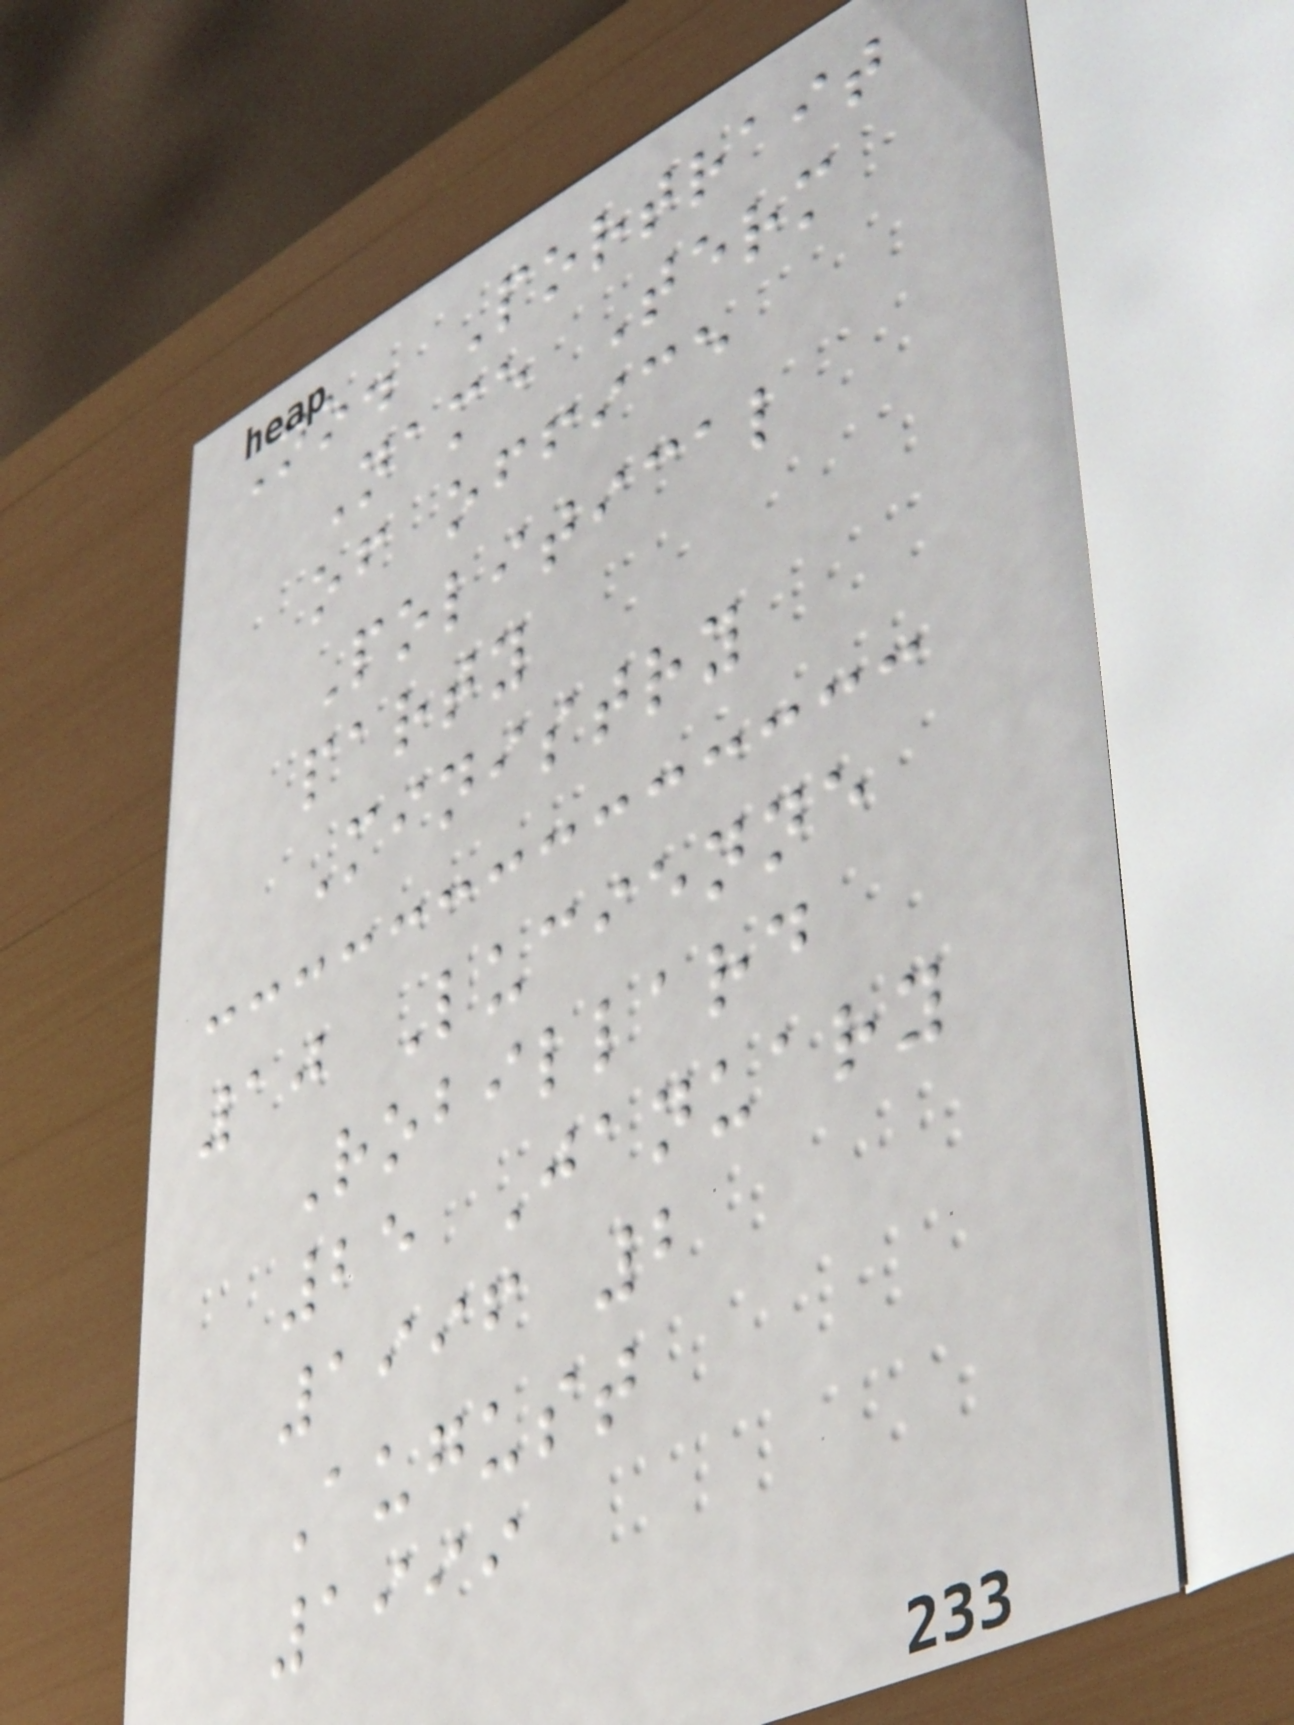No. Portrait
Name Term
of office
Political
party
Ministry
10 Lucienne
Robillard
25 January
1996 2
August
1999
